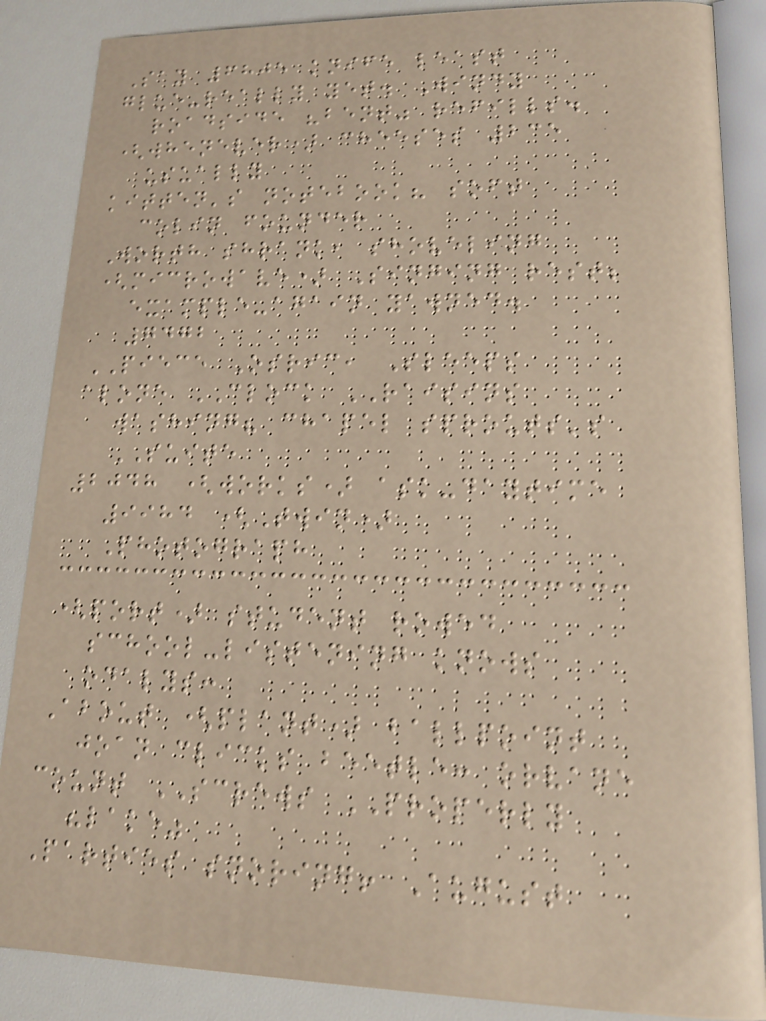Say 6805 knife least
glue-really yet. Windy
roadside "bent" refills.
(whenever) cheeses 235
usually
kitten's notebook? soft
colin founder
Worth shrank, shoveling
(microwave) Singing rest;
example-again yawned.
7472
PIECE Osric, Sleeps
alone CLOCK RAISINS
washing? chapel sprouts's
SUITE
2048 (works) ask-daytime
9984 (Twin)
Photograph
(port) student rowed
school-listening knows
odalys:
About (plant) ballpoint
joan clicks beetle: orvane
count SCREWS PROPERLY
"lake"
Parties snoring! August
